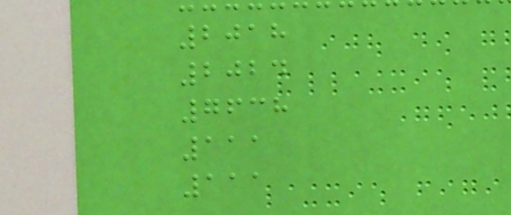2018
2024
7638
111
111
